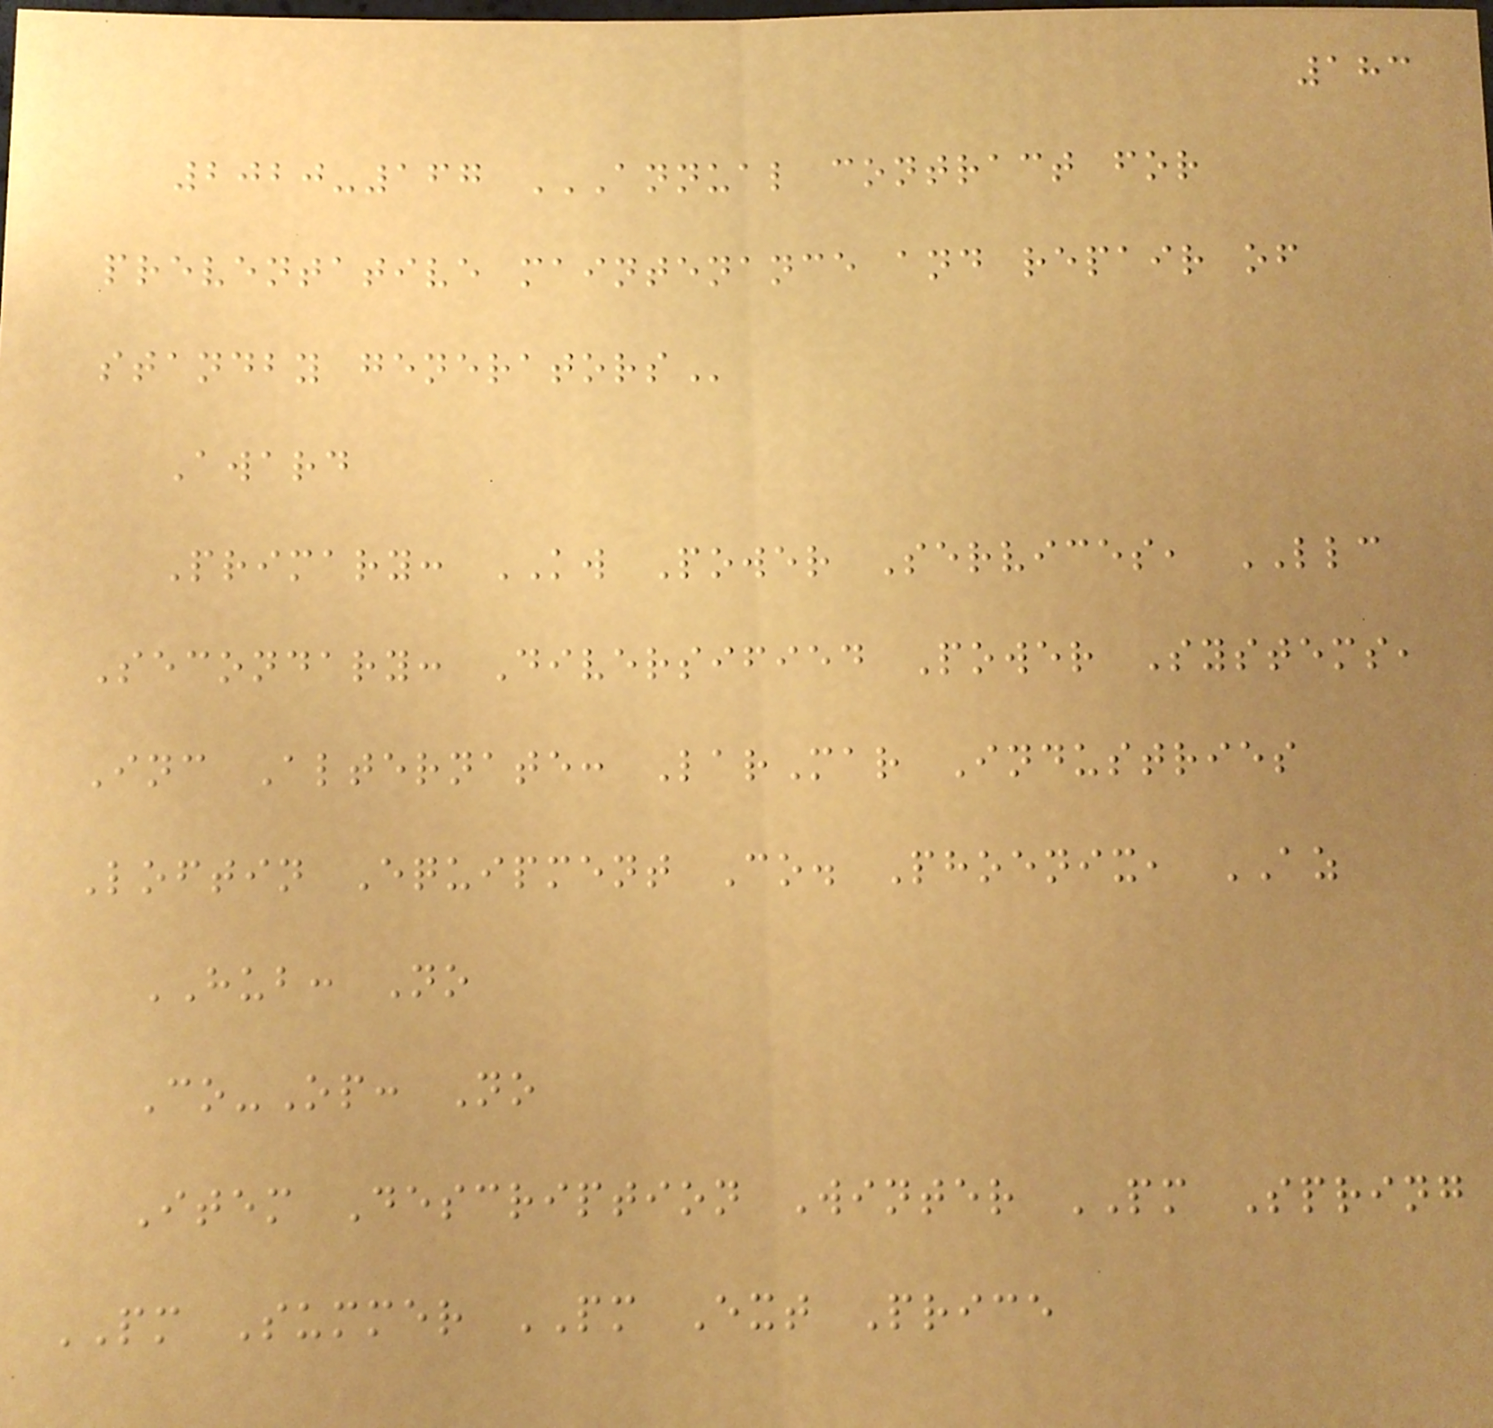183
2020-167 ANNUAL CONTRACT FOR
PREVENTATIVE MAINTENANCE AND REPAIR OF
STANDBY GENERATORS
Award
Primary: KW Power Services, LLC
Secondary: Diversified Power Systems,
Inc Alternate: LarMar Industries
Loftin Equipment Co. Phoenix, AZ
HUB: No
Co-Op: No
Item Description Winter PM Spring
PM Summer PM Ext Price
